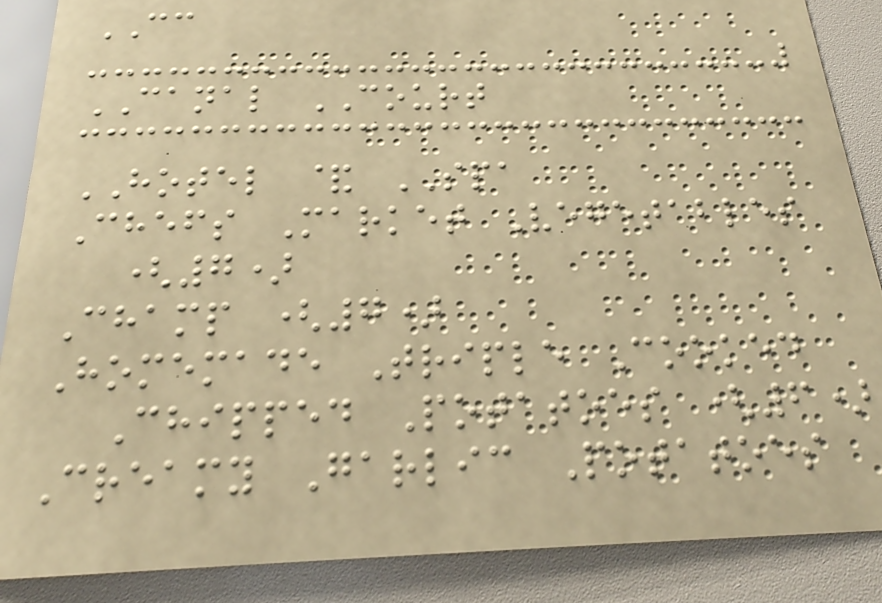CC
CANAL COURT
HOTEL & SPA
Chefs Market Vegetables
(7)
Champ (7)
Homemade Triple Cooked
Chipped Potatoes (6)
Creamy Garlic Potatoes
